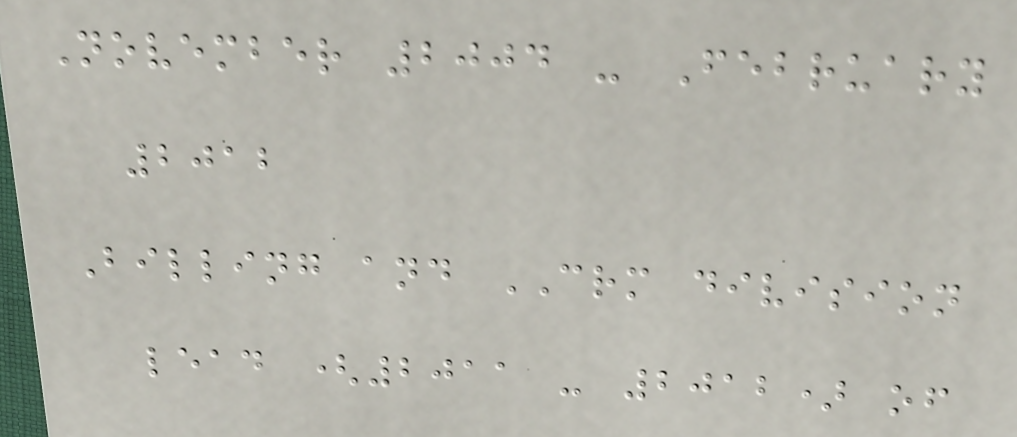November 2004 - February
2012
Billing and CRM division
lead (2011 - 2012) of
